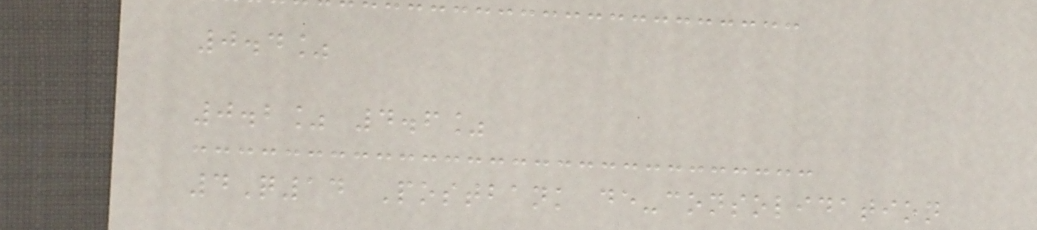0.4%
0.2% 4.6%
4Q14 Postbank de-consolidation
